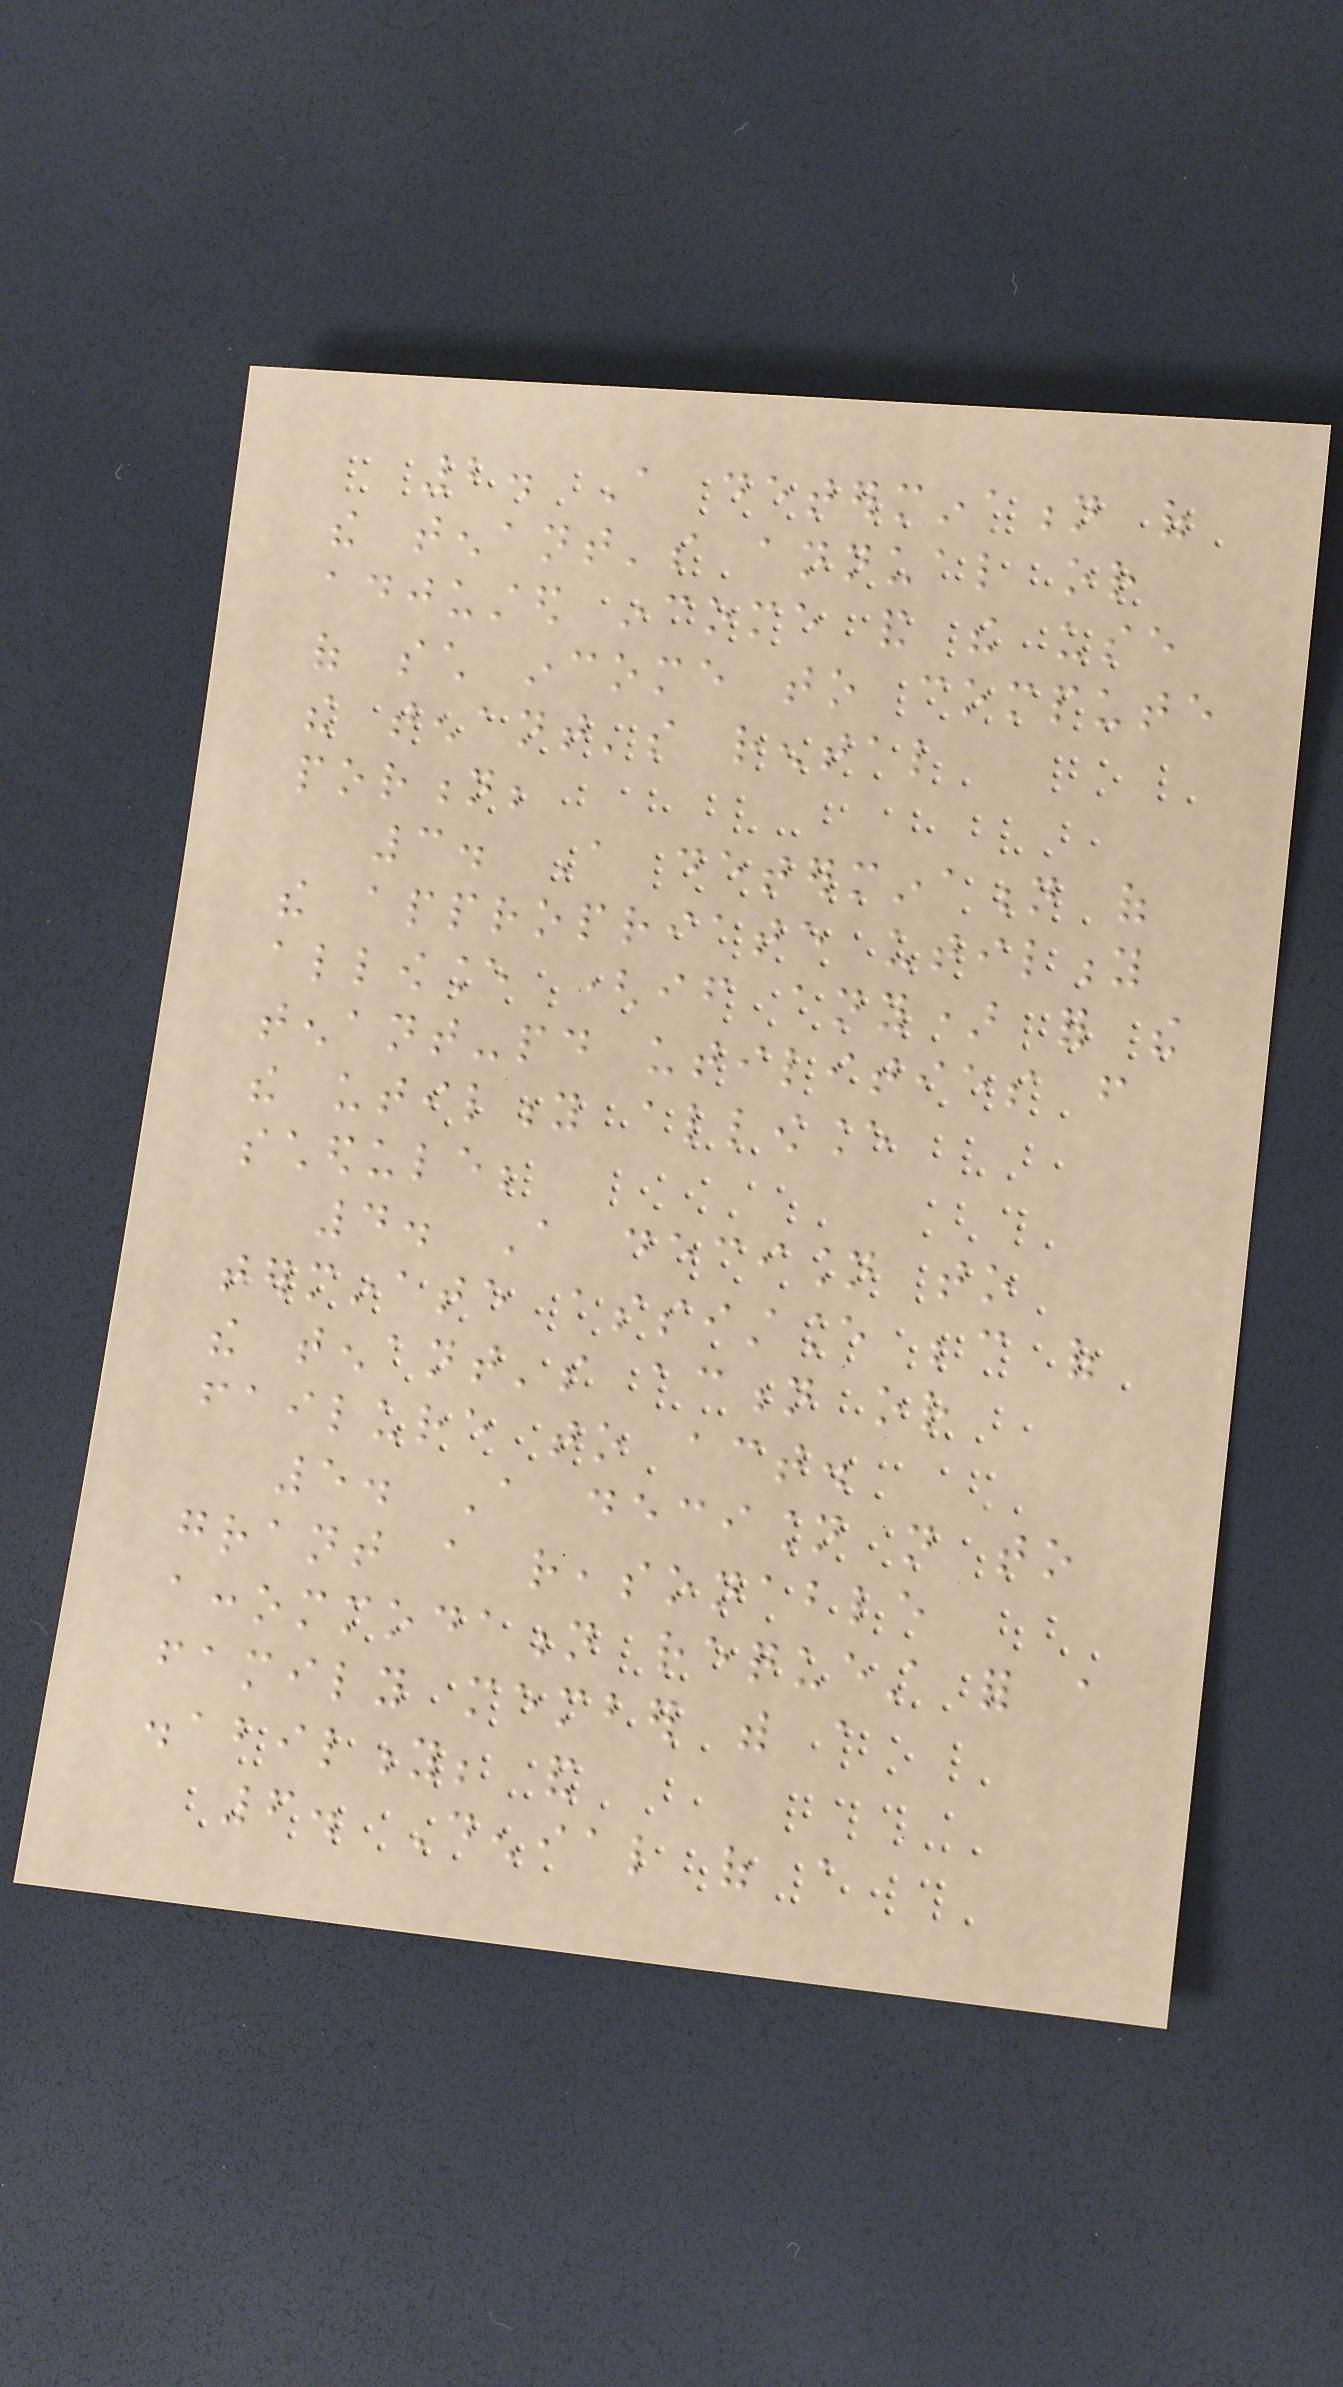2. A determination of
the tenant's annual or
adjusted income and the use
of such income to compute
the tenant's rental
portion;
3. A determination of
the appropriate utility
allowance (if any) for the
tenant-paid utilities from
the utility allowance
schedule;
4. A decision to
terminate assistance because of
the tenant's action or
failure to act.
5. A decision not to
grant a reasonable
accommodation request for a
family member with a
disability; and
6. Denial of a
